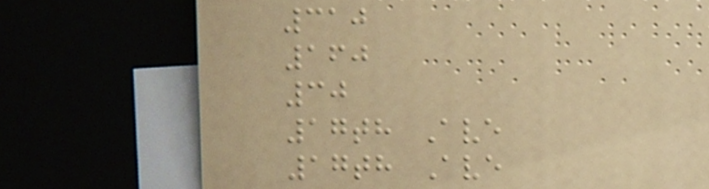310
160
30
17th Ave
17th Ave
